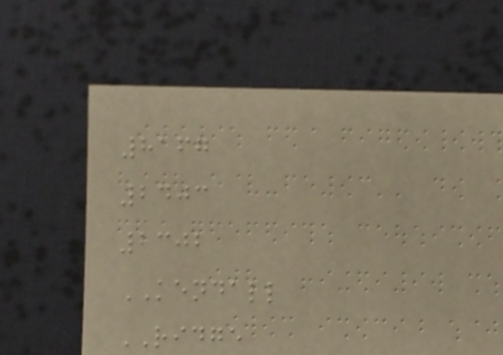8167
2403
2302
KENDALL
RIDGE
